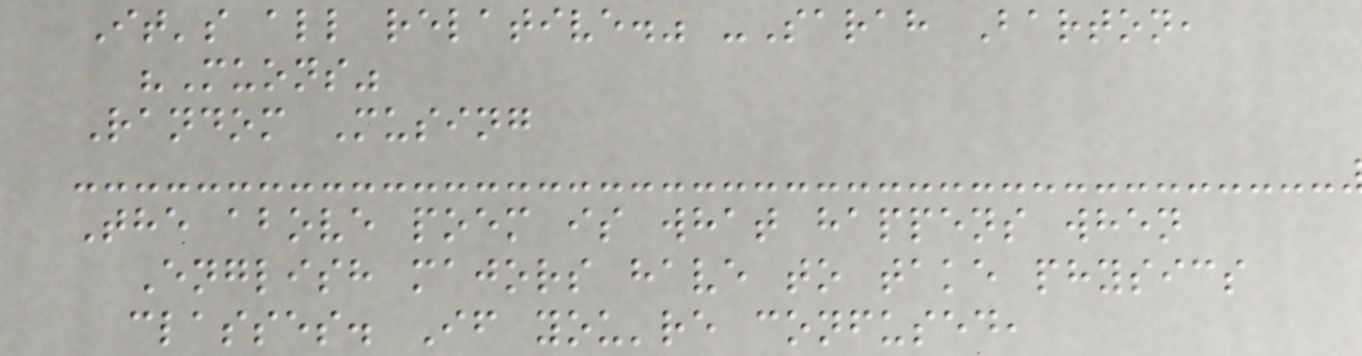It's all relative." -Sarah Barton,
"Muons"
Random Musing
The above poem is what happens when
English majors have to take physics
classes. If you're confused,
